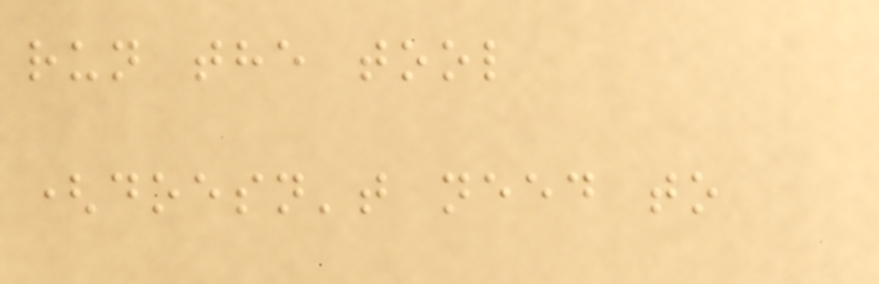run the tool
(doesn't need to
